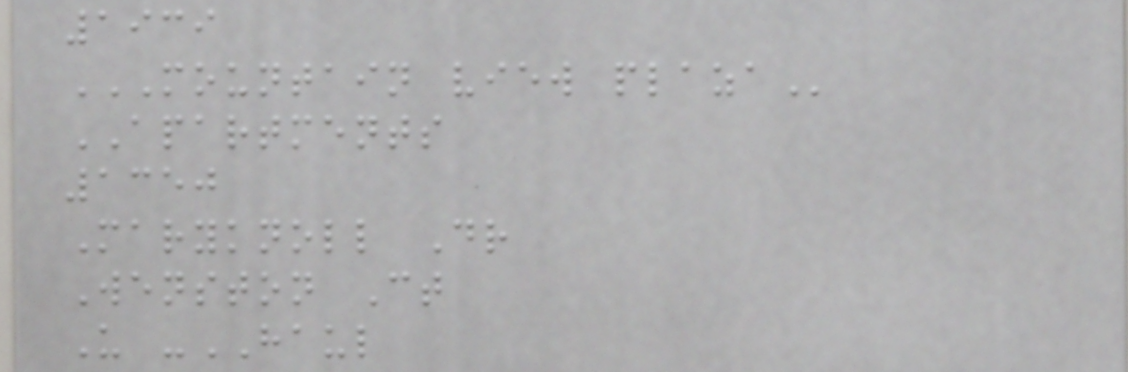1939
MOUNTAIN VIEW PLAZA
APARTMENTS
1350
Maryknoll Dr
Wenston Ct
U -HAUL
